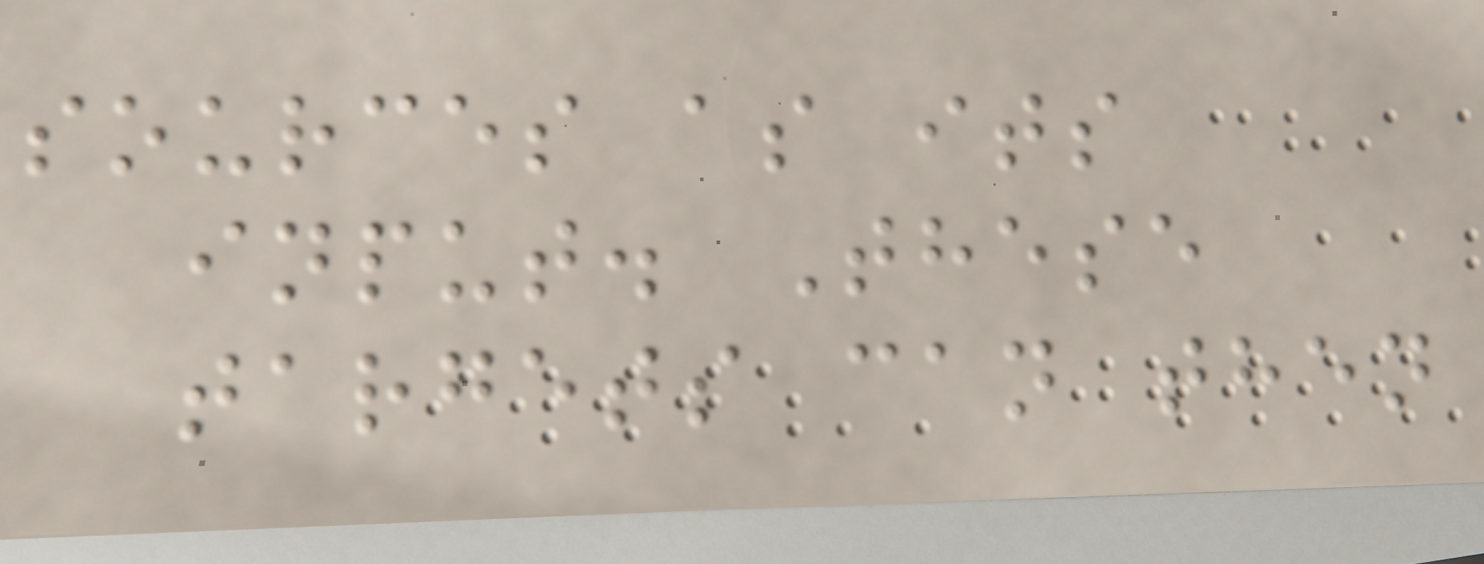sources as its
input. These
targets can then
